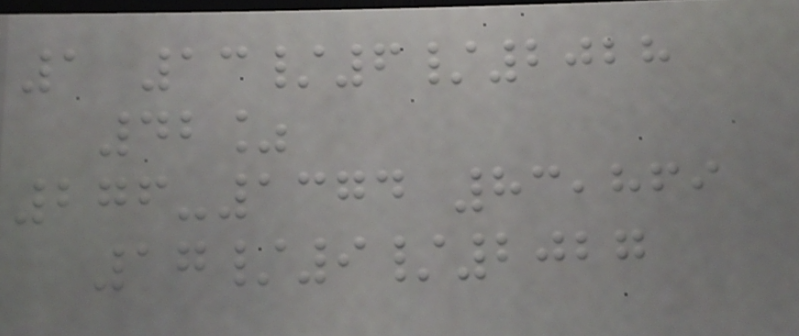1 13/6/2028
42%
276-1374 83,869
17/9/2027
